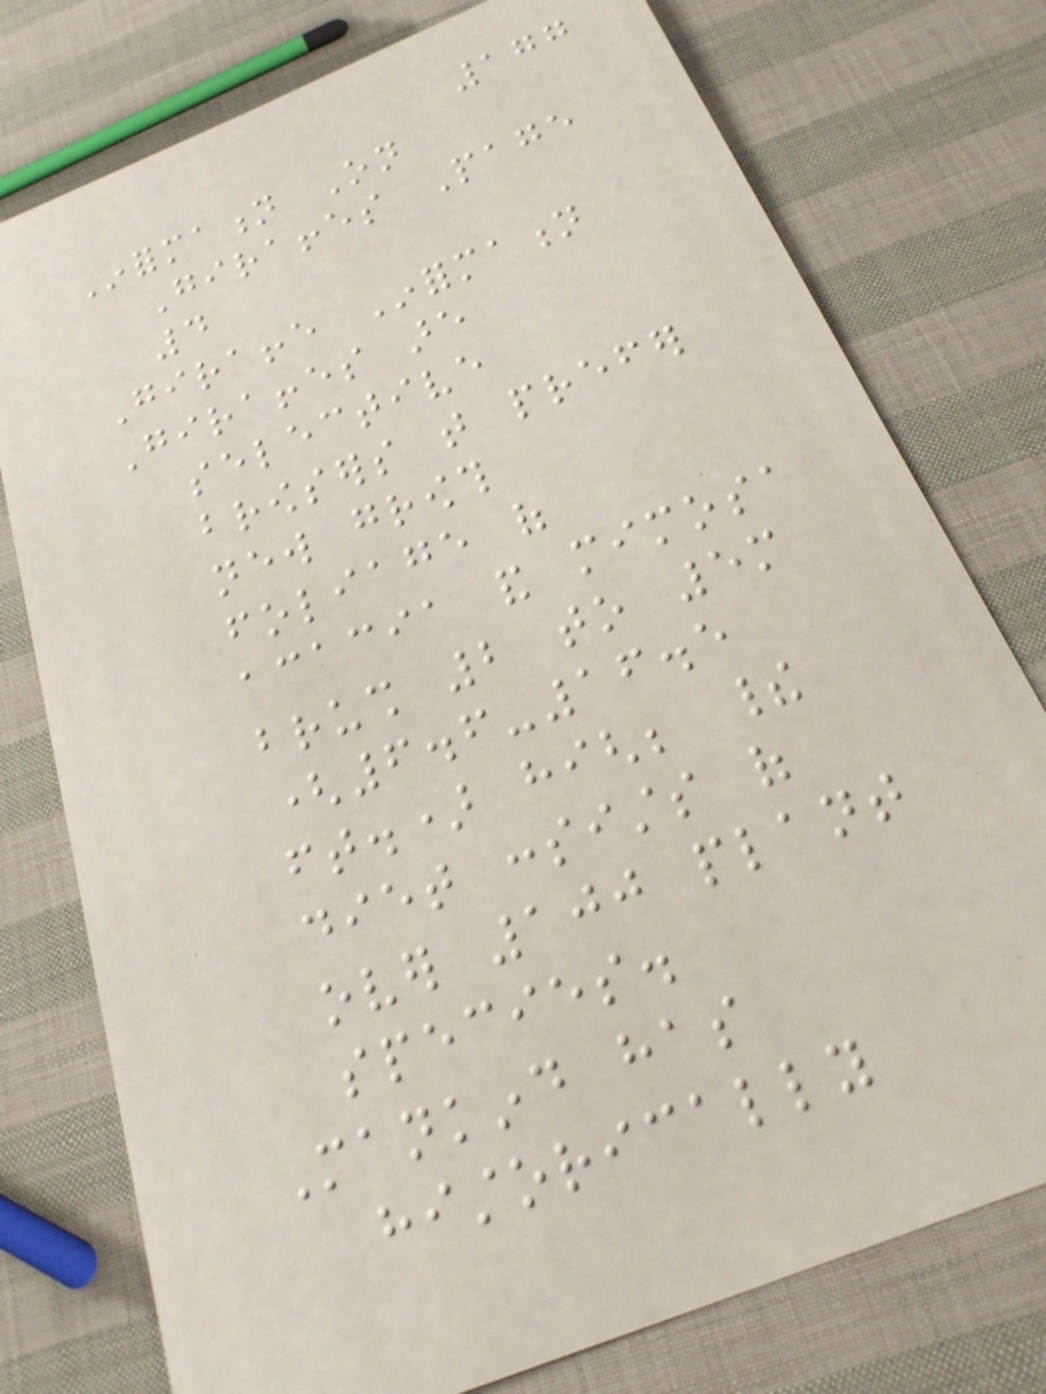177
Information On
Giraffes Page
4
Giraffe Information
Giraffes are
selective
browsers that prefer
new growth
foliage of
acacia and mimosa
brush 2 to 5m
(6.6-16.5
ft.) high; their
diet consists of
over 100 plant
species.
Mankind has
historically
